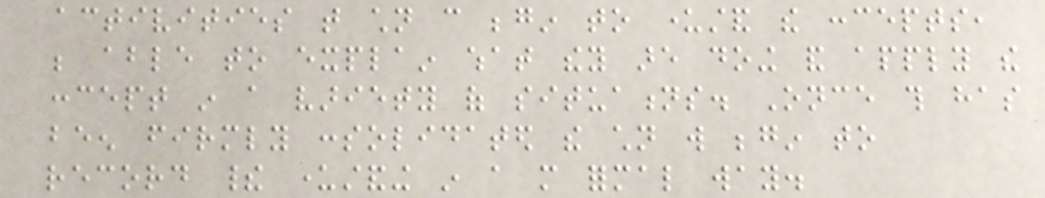activities that children can begin to understand the concepts,
be able to explain what they are doing and apply the
concept in a variety of situations. Once this has
been firmly consolidated the children will begin to
record their understanding in a more formal way.
